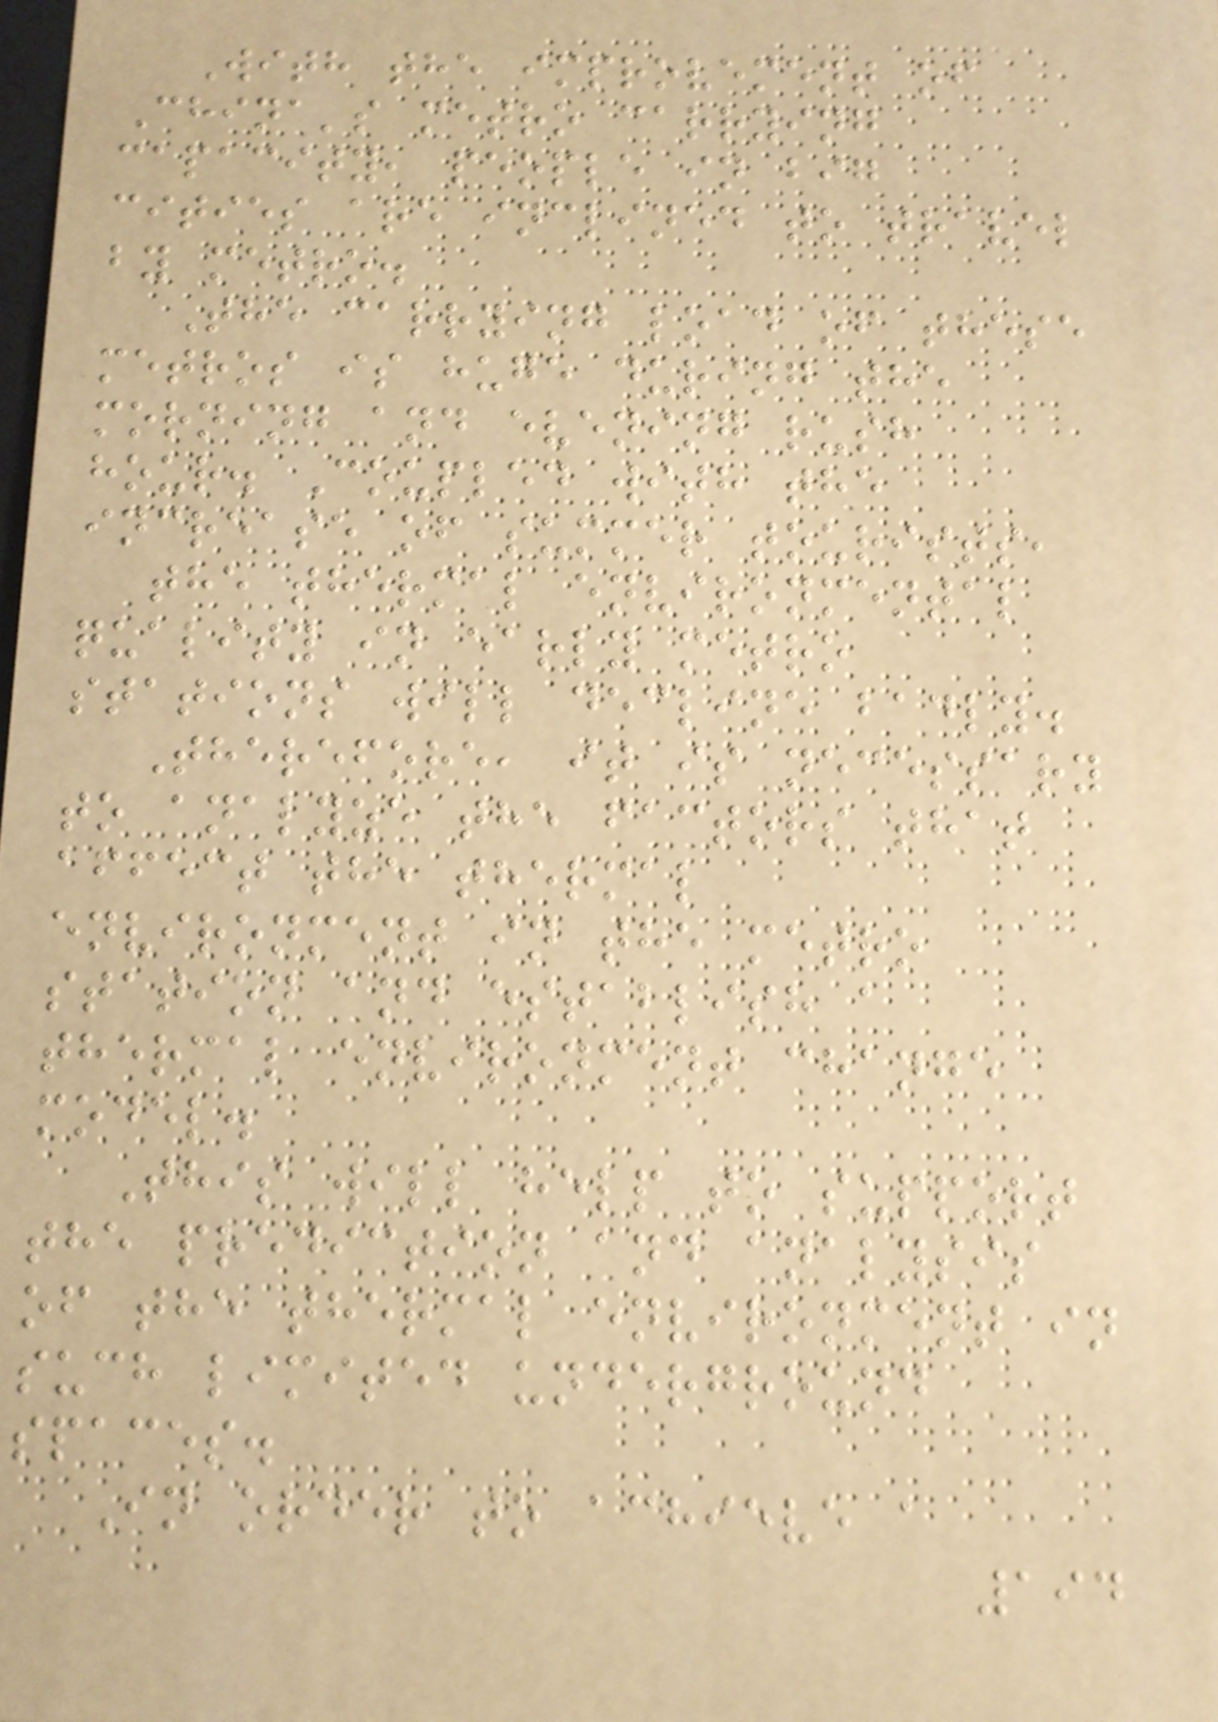With the improvement of
China's metro carrying
capacity, people in big
cities are inclined to travel
by metro.
The carrying load of these
metros is huge during the
morning and evening rush
hour. Coupled with the
increase of summer tourists,
the thermal environmental
quality in early metro
stations will decline badly.
Therefore, it is necessary
to analyze the factors that
affect the thermal
environment in the metro
station and establish a
thermal environment change
model.
This will help to support
the prediction and analysis
of the thermal environment in
such limited underground
spaces.
In order to achieve a
194
